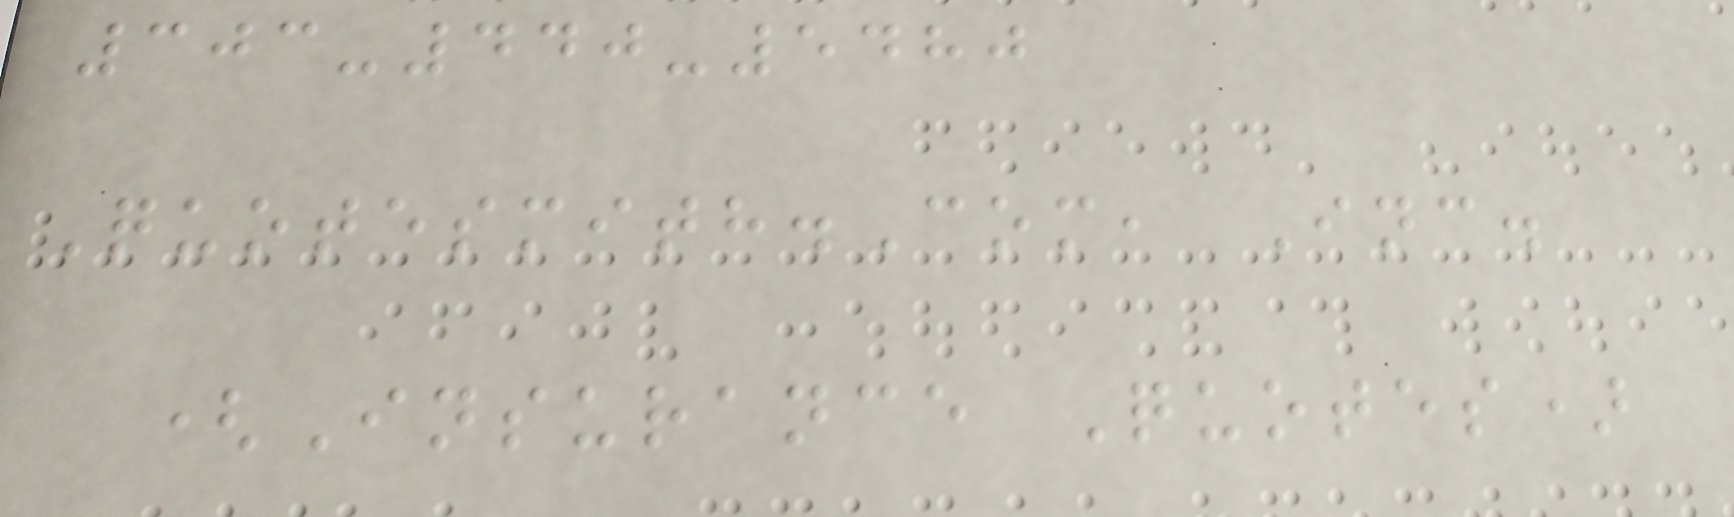303-440-5480
Quotesmith.Com, Inc.
(Insurance Quotes)
